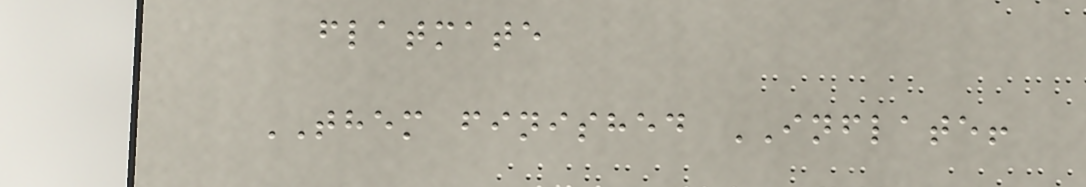flatmate
THEM finished INFLATE!
